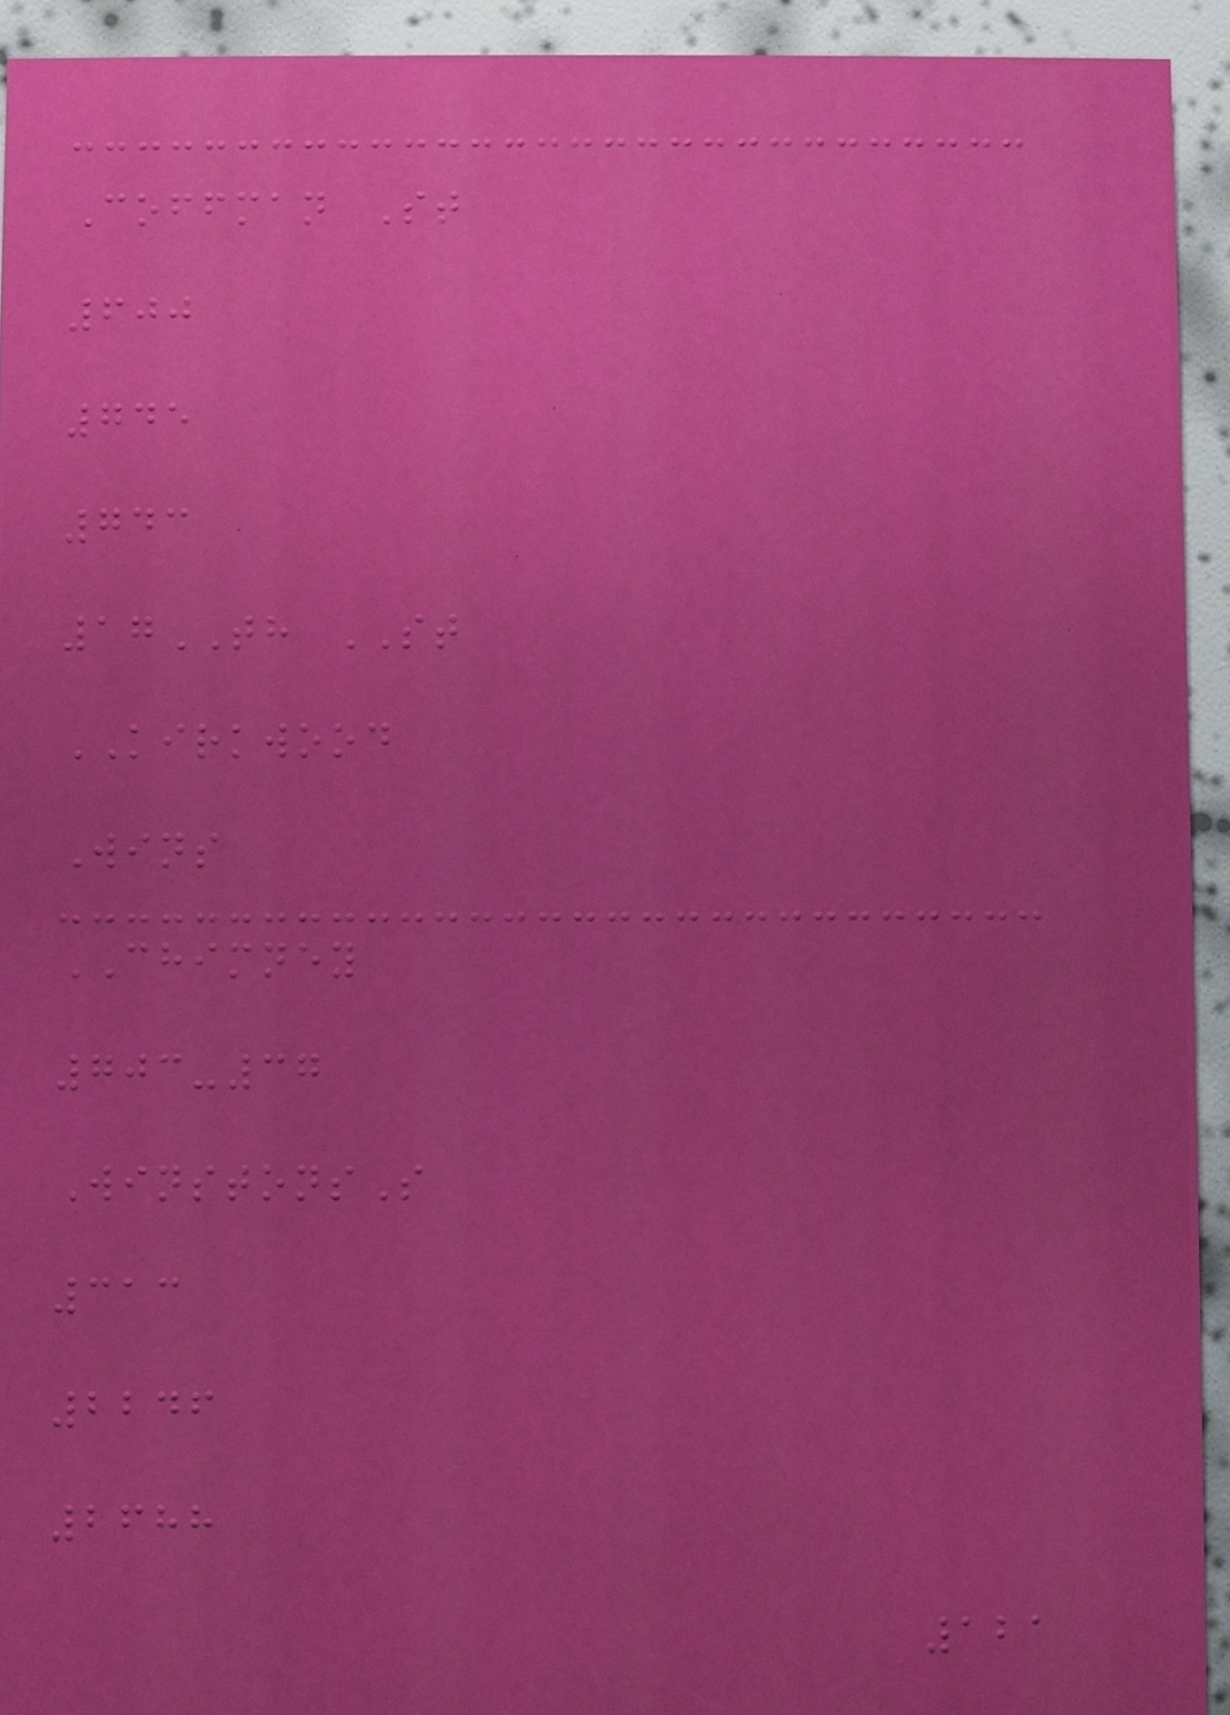Coffman St
600
745
743
17TH ST
KIRKWOOD
Wins
CHIMNEY
703-37
WinstonsS
313
2246
2688
121
